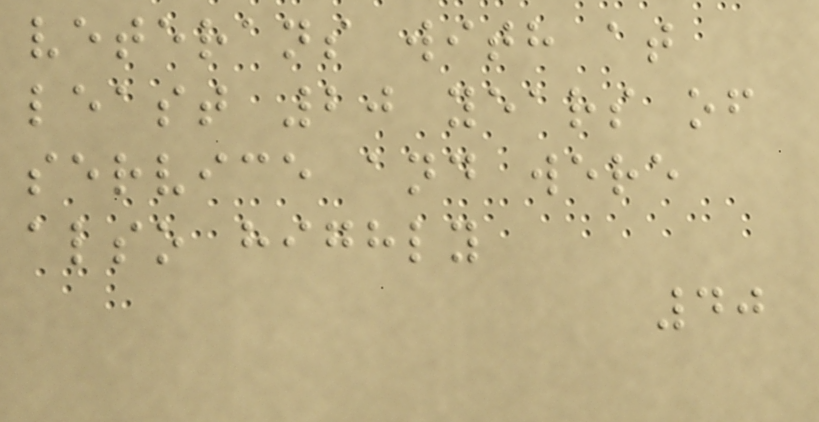veterans with at
least 20 years of
service and were
also highly
40
